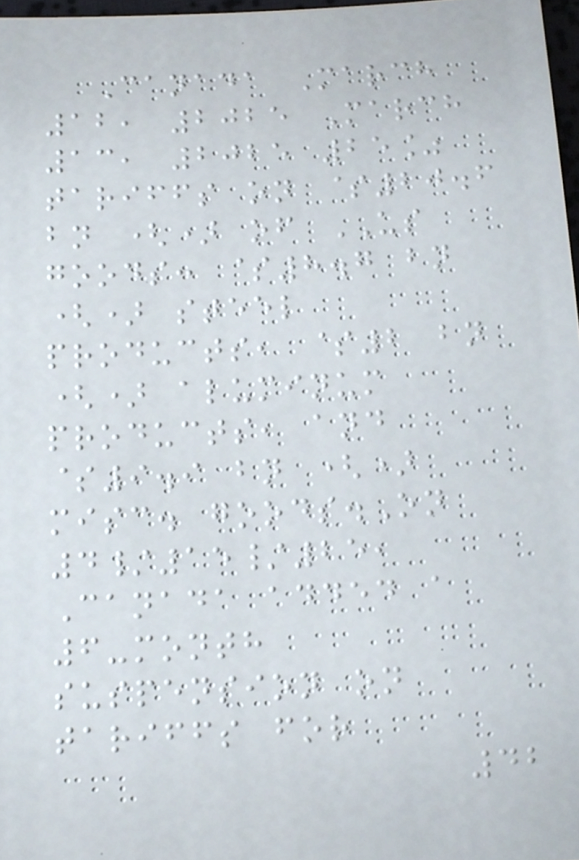Canada March
12, 2025 March
13, 2025 25%
tariffs on $20.6
bn () of US
goods: $8.7 bn
() steel
products, $2 bn
() aluminum
products, and
$9.9 bn ()
misc. goods.On
4/15/25,
Canada added a
6-month
suspension on
tariffs for
42
